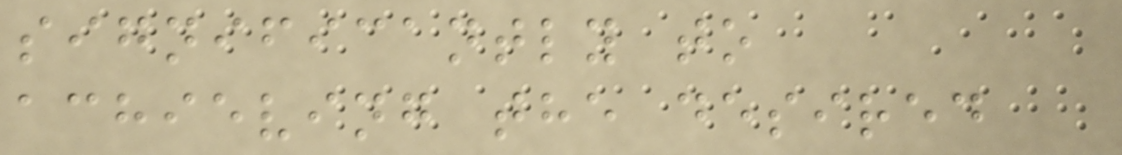significantly to
achieving the desired
